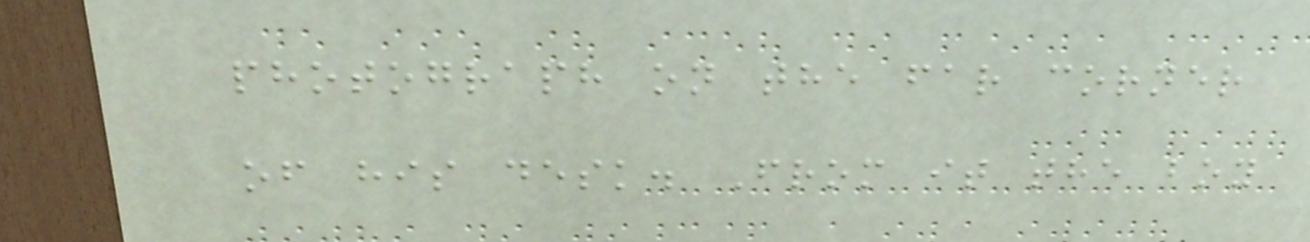photograph on the far corner
of his desk. From it the boy
